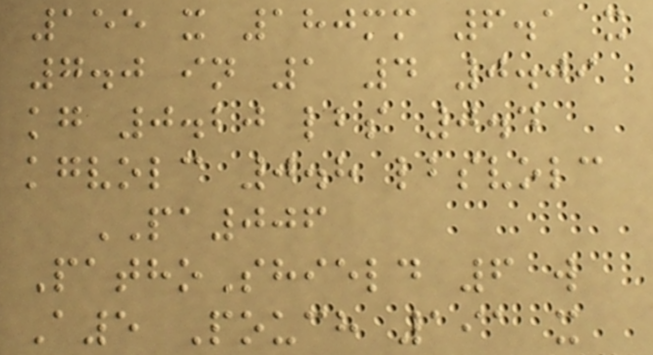155 x 180mm 6.1 x
7.0 in 1 4 0.09
kg 0.20 lbs 0.4
kgvolc 0.8 lbsvolc
PA006
PathoShield 6 w
A5 Pouch 191 x
